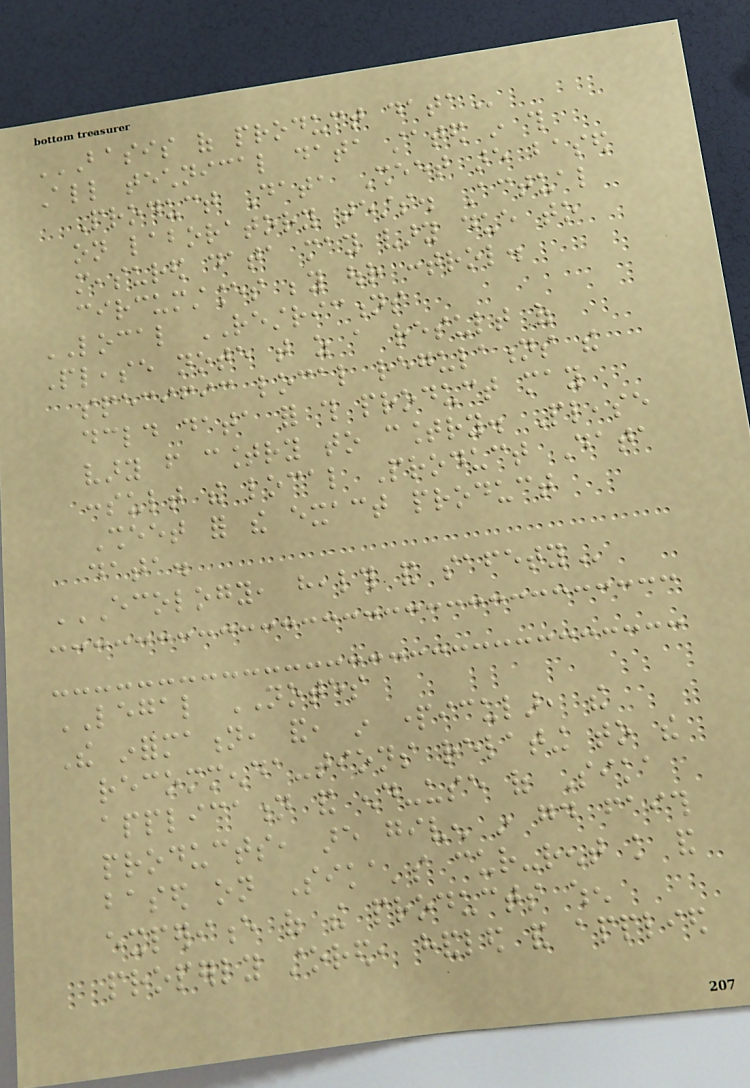BASIS OF PRODUCT DATA
All technical data stated in this
Product Data Sheet are based
on laboratory tests. Actual
measured data may vary due to
circumstances beyond our control.
LOCAL RESTRICTIONS
Please note that as a result of
specific local regulations the
declared data for this product may
vary from country to country. Please
consult the local Product Data
Sheet for the exact product
data.
ECOLOGY, HEALTH AND SAFETY
LEGAL NOTES
The information, and, in particular, the
recommenda-tions relating to the
application and end-use of Sika
products, are given in good faith
based on Sika's cur-rent knowledge and
experience of the products when
properly stored, handled and applied
